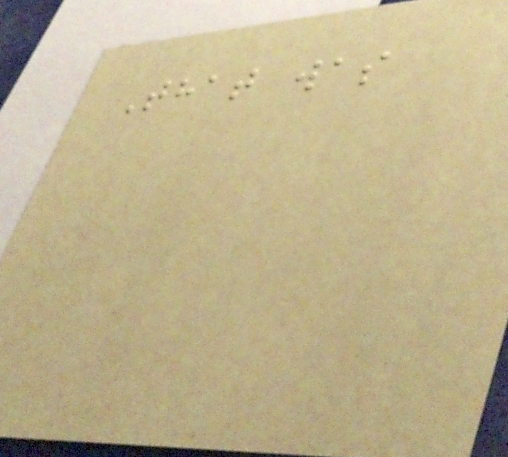That was
